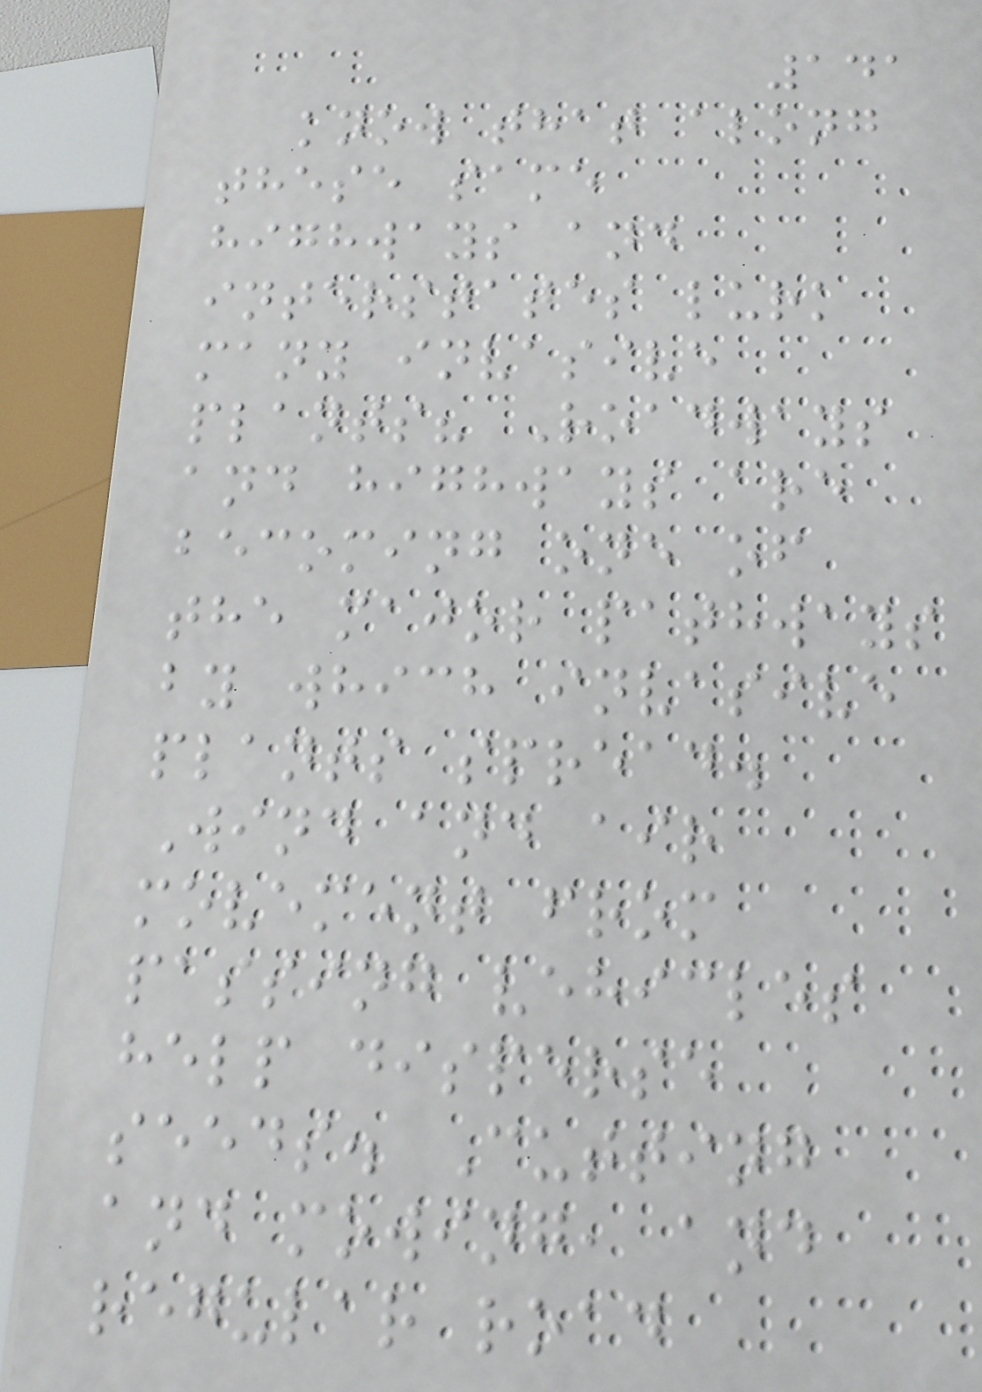141
know that along
these same
highways and
interstates lurk
many invasive
plants? Roadways
and highways are
becoming one of
the major pathways
by which invasive
plants spread.
Wind and air
movement from
passing vehicles
help disperse
seeds. Cutting
and mowing, and
regular road
